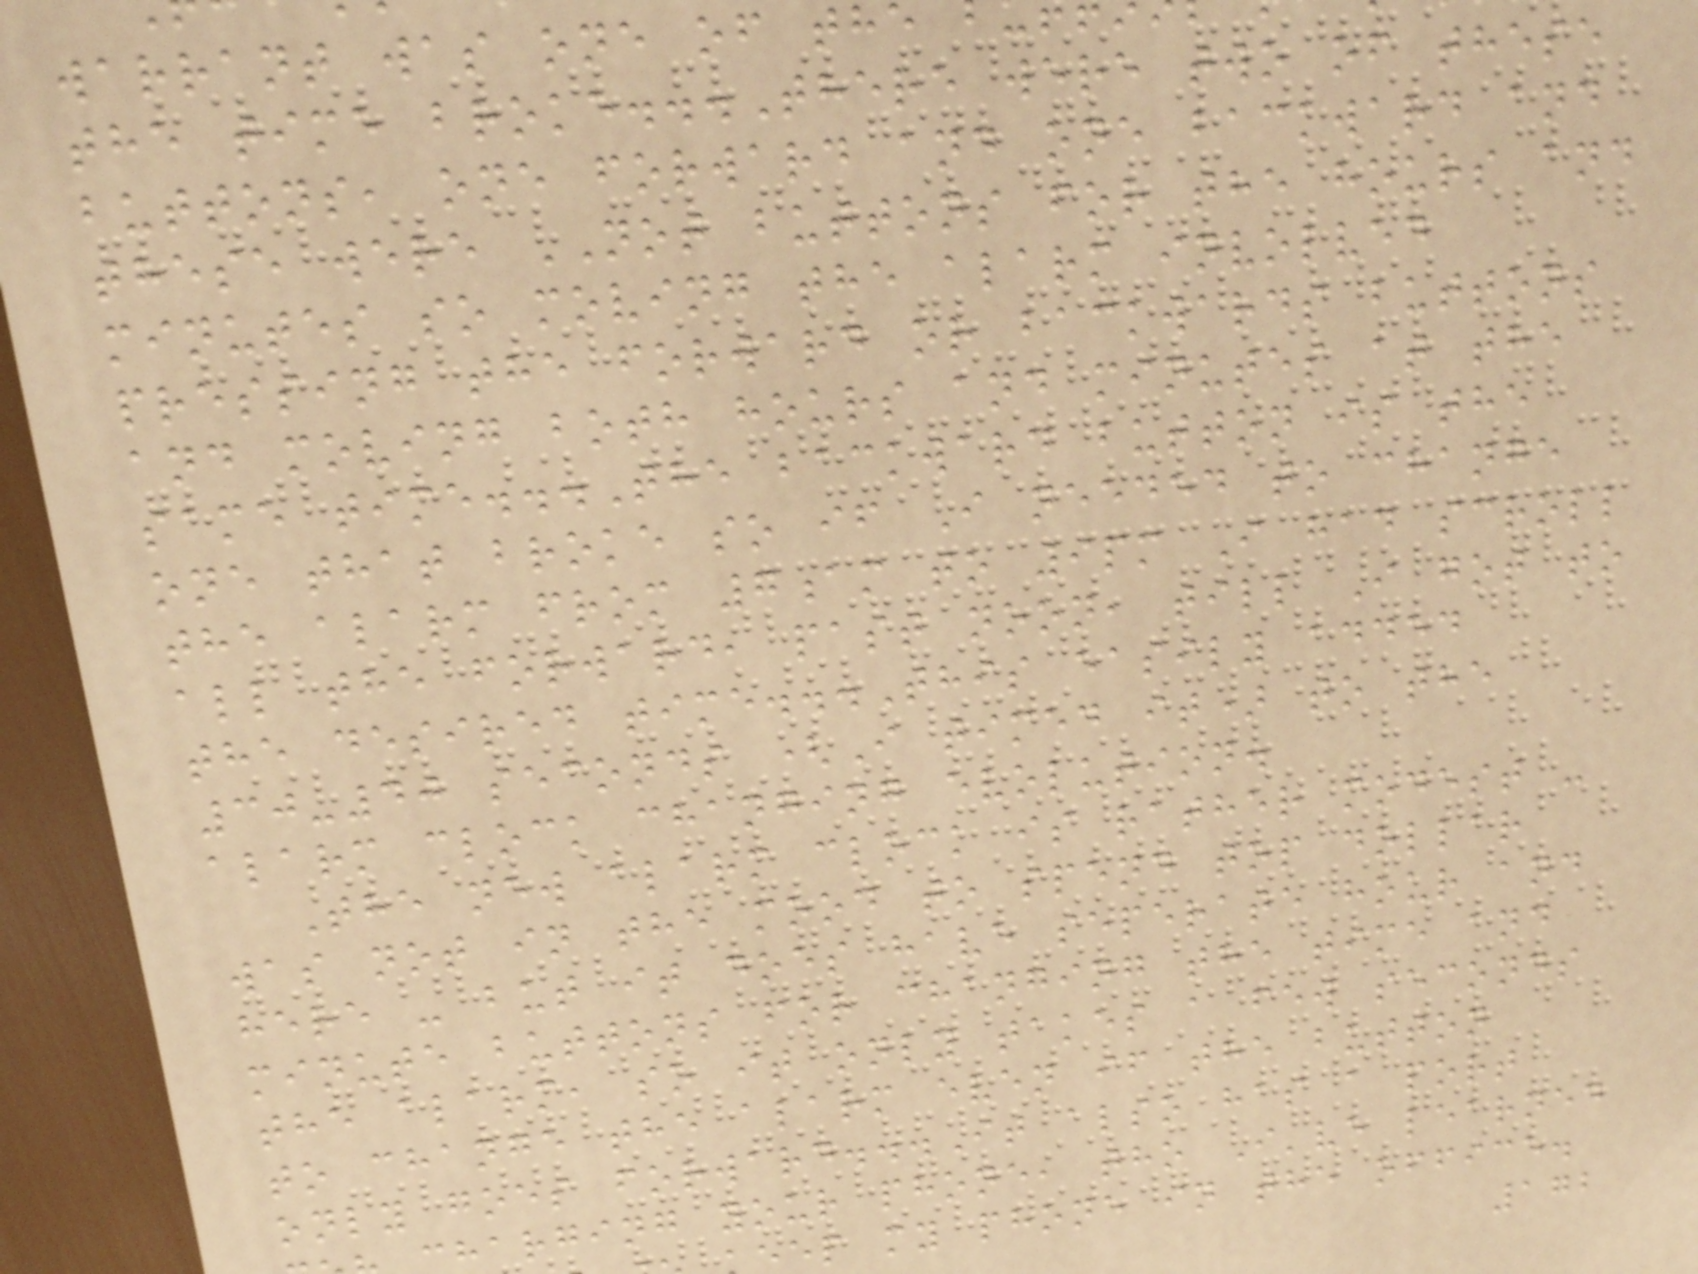warrant was one of the
the time broke...There were two of these
buttons, one forward and one backward and
these were NOT buttons for the hours and
minutes so moving the alarm involved
pressing the forward or backwards buttons
and moving both hours and minutes at the
same time...The backward button is the
one that broke so if I needed to change
the alarm from 7am to 9pm I had scroll
all the forward, past noon, till I got to
the desired time...This easily added
30-40 seconds (I timed it) to the
alarm clock changing evolution.
The new alarm clock is rather modest -
was not in the mood to spend top dollar
here - but it does have seperate hour and
minute buttons for changing the time and
the alarm, so it only takes a few seconds
to change the alarm even if the button
only goes forward...It also has a port
harging your phone, tho I've learned
ep my phone in the office.
172
